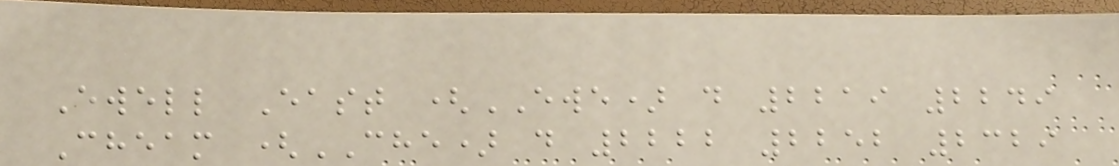Ewell East (EWE) d 2219 2249
Cheam (CHE) d 2222 2252 2329
